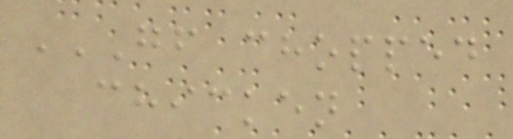GF CHOPPED
CHICKEN
